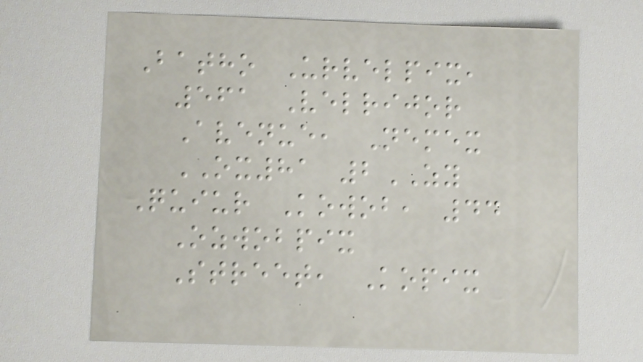Batho Urvelpix,
561 Velrijor
Avenue, Nemex
OX81 2ZY
Quiur Kowob, 44
Ozwobpix
Street, Kopix
